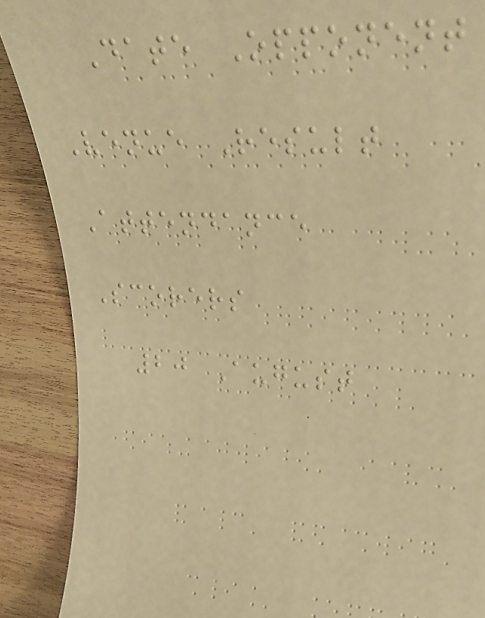Date Opponent
Venue Result
Attendance
Scorers
20 August
